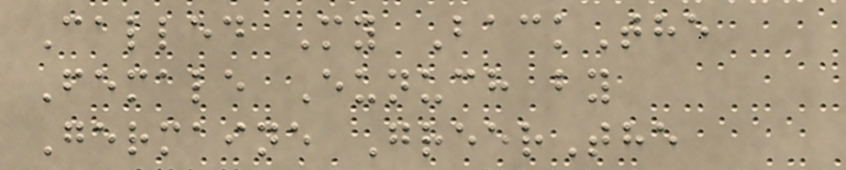Called My BackThe
Female Eunuch by
Germaine GreerThe
